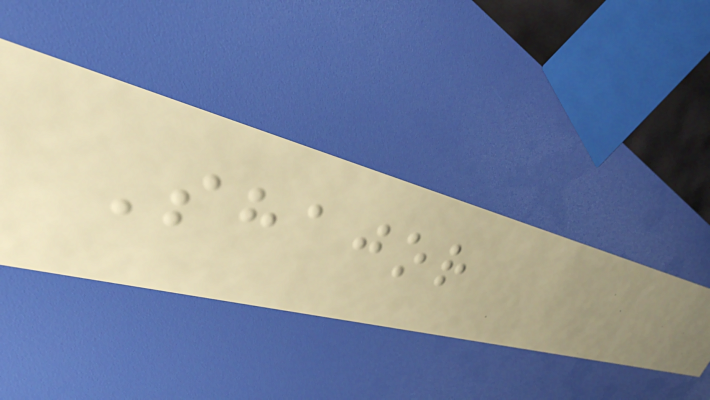Shajor
